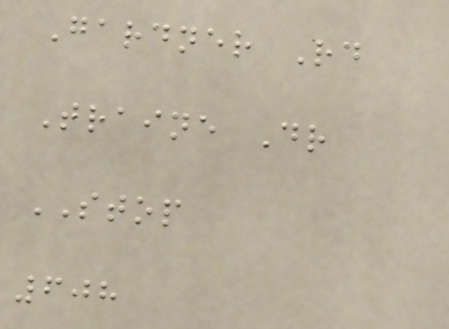Gardner Rd
Traine Dr
STOP
608
